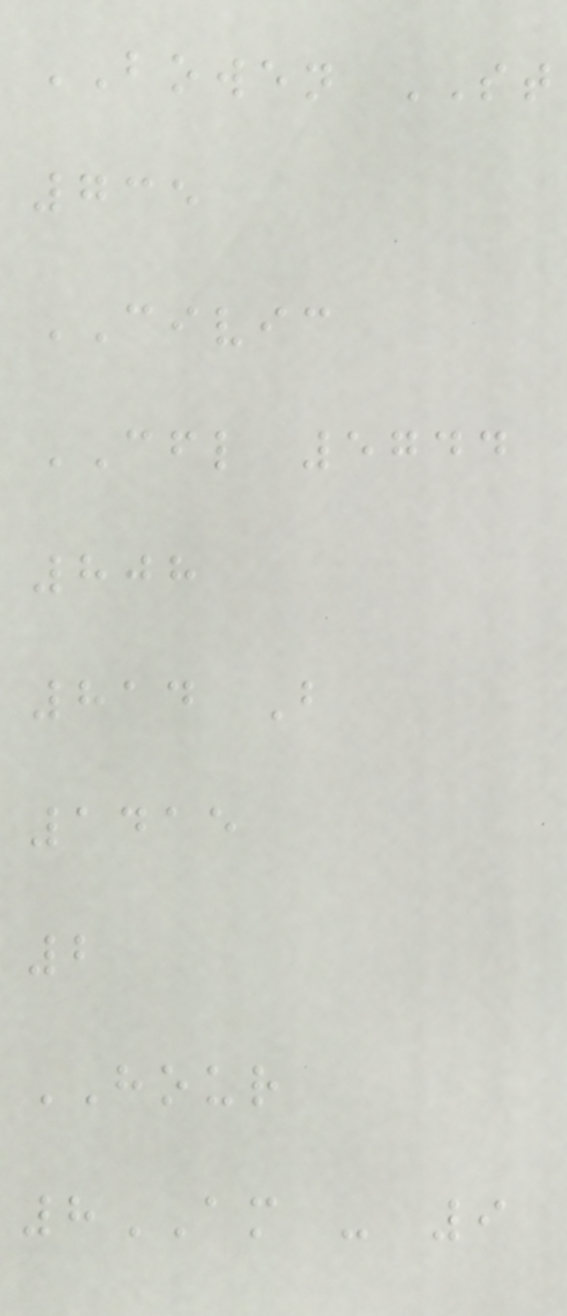BOWEN ST
735
CIVIC
CFL 5744
808
814 B
1415
2
HOUR
8AM - 9
